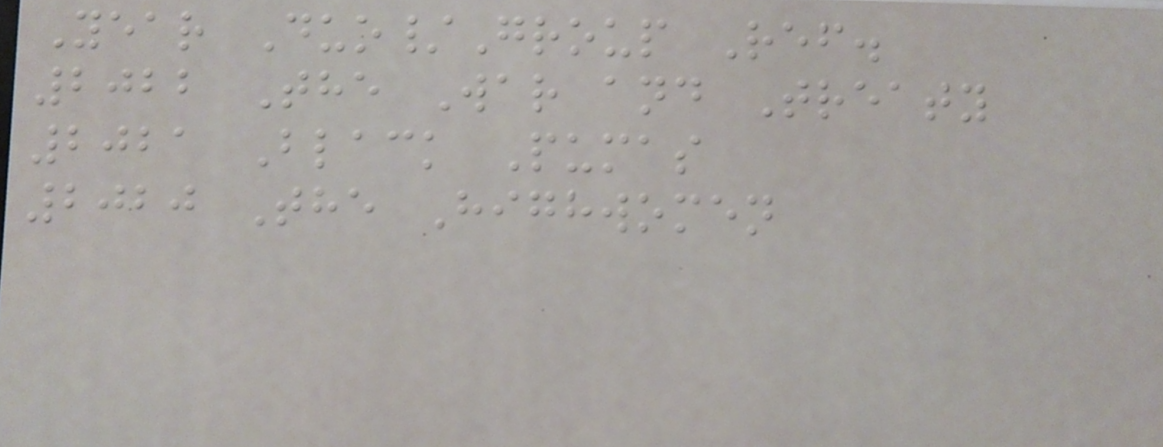Year Duo/Group Ref.
2022 The War and Treaty
2021 Black Pumas
2020 The Highwomen
